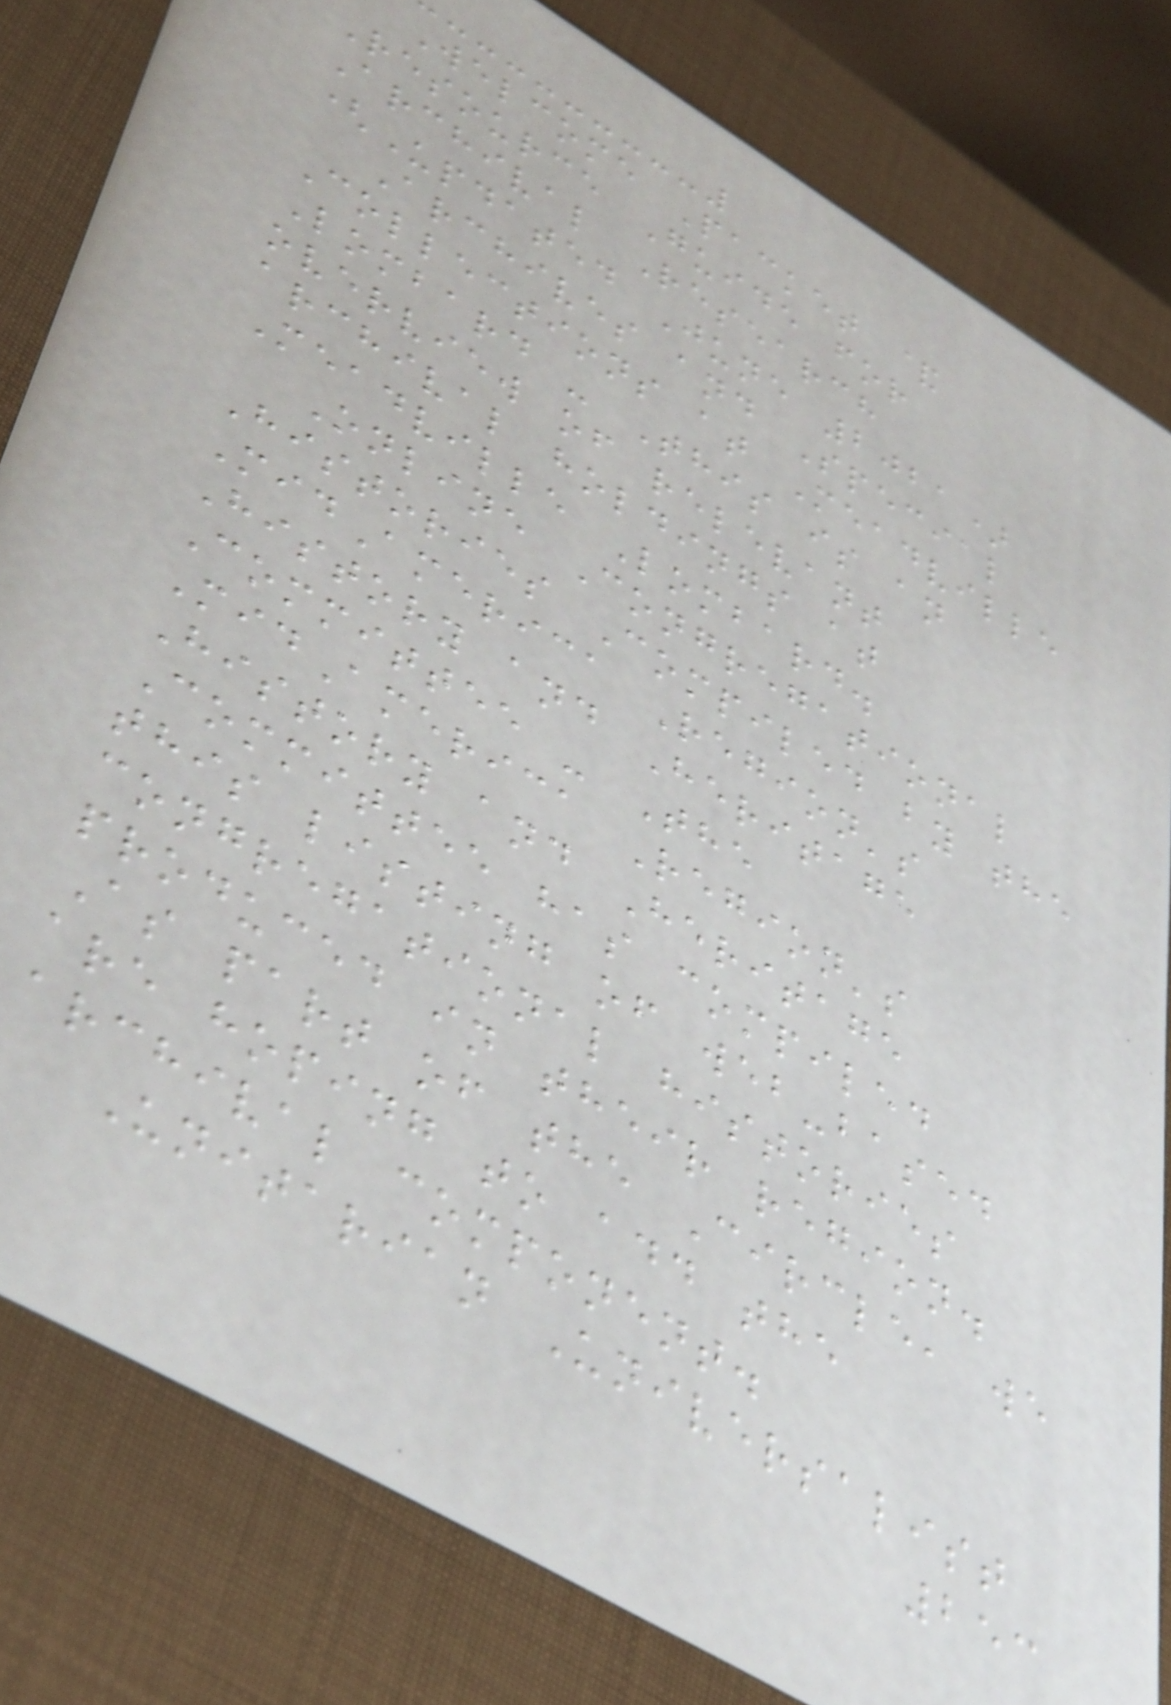Welcome Packet &
Resource Guide for
Archival Research
(Updated June 2021)
Archives and Special
Collections at Meadville
Lombard - This is an
overview of relevant
archival holdings at
Meadville Lombard.
Online Congregational
Histories Compiled by the
MidAmerica Region's
History and Heritage
Committee - The
MidAmerica Region's
History and Heritage
Committee has compiled
this listing of web-based
congregational histories
produced in their region.
As part of the Circle, we
are hoping to add the
archival component.
Unitarian Universalist
253
